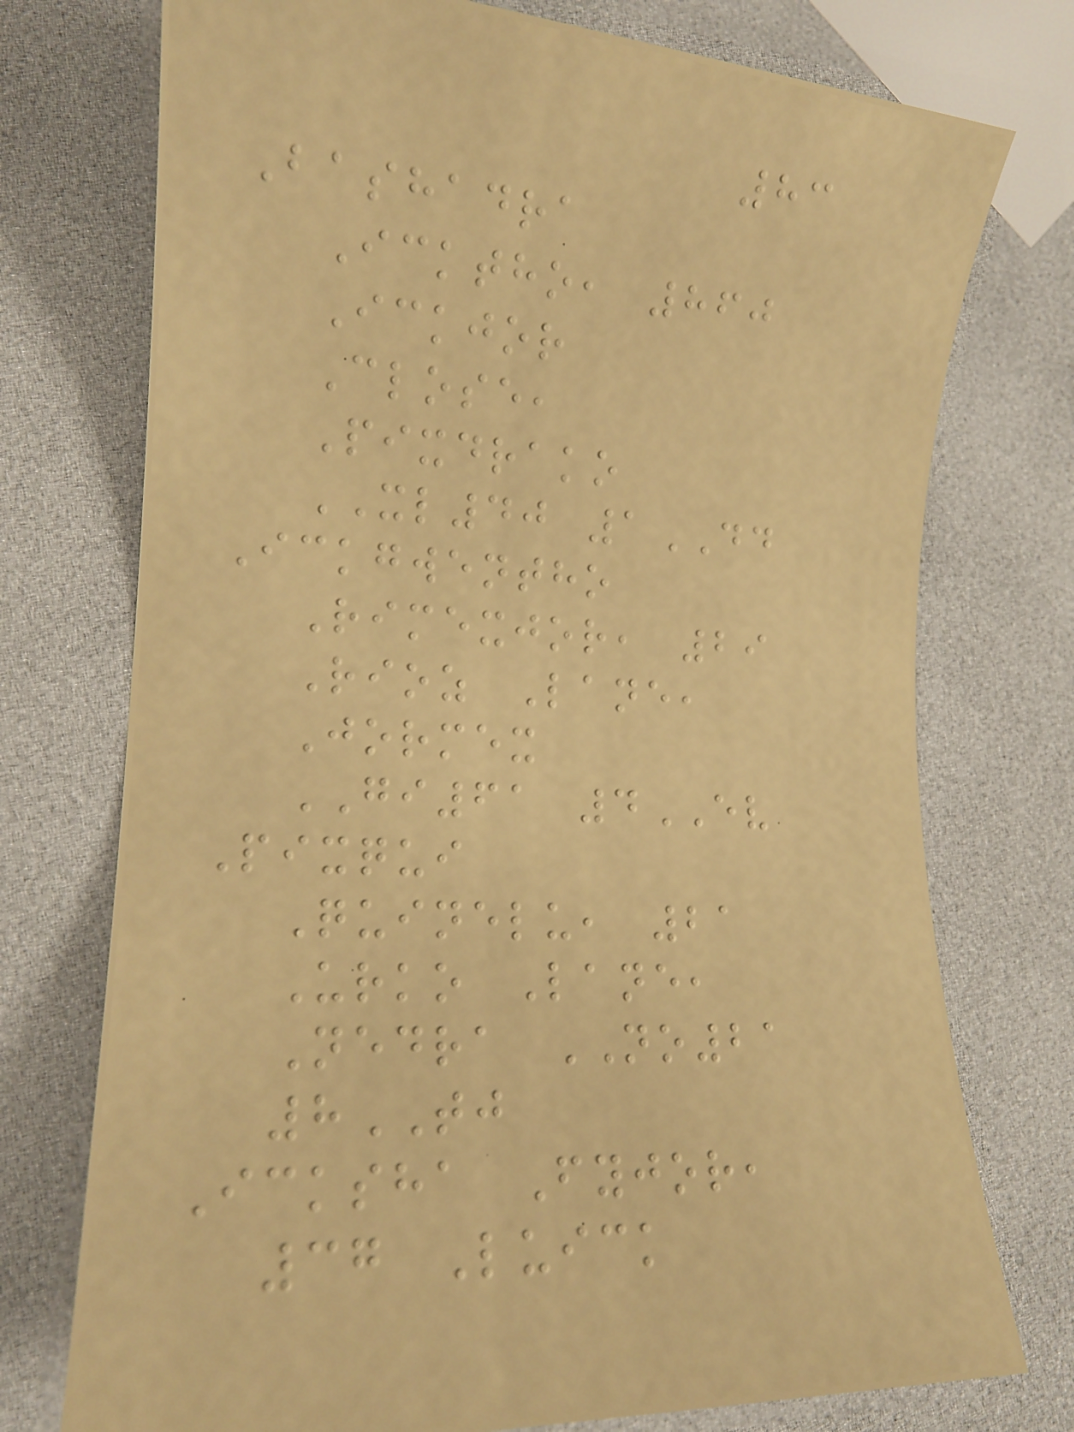83
Bashadra
Icktho, 860
Ickjor
Close,
Pixdrako
XL40 1DD
Ickgwentho
Rimexjor, 29
Rioz Lane,
Jormex
GI61 4EV
Pixqui
Quinelu, 21
Urko Lane,
Nedra NO21
8TJ
Icksha Fyjor,
37 Luick
